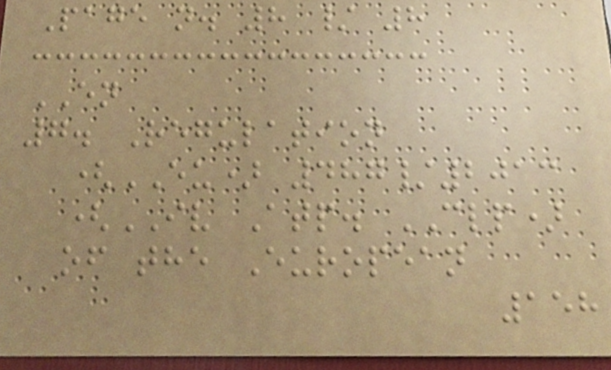Page n. 8 / 8
EN
7. Regulation
(EU) 487/2013
(IV Atp. CLP)
of the European
158
